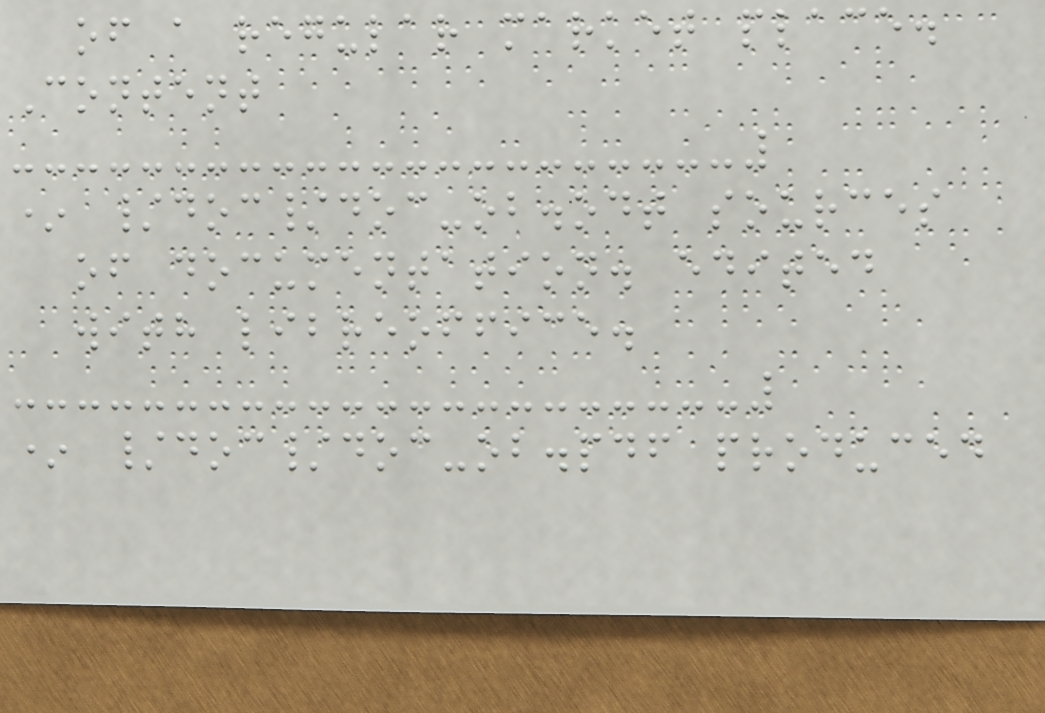of a regular market place.
Content
* /doc/doc-ob.odt sources
of documentation. edited
with libreoffice.
* /doc/doc-ob.pdf produced
